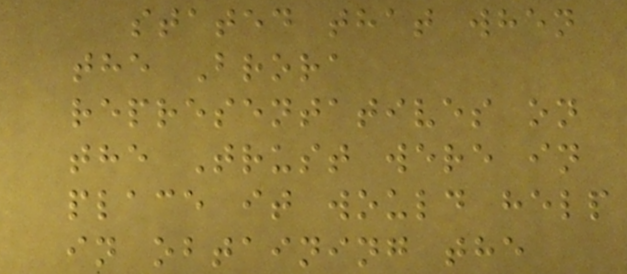stated that when
the Brora
representatives on
the Trust were in
place it would help
in obtaining the
